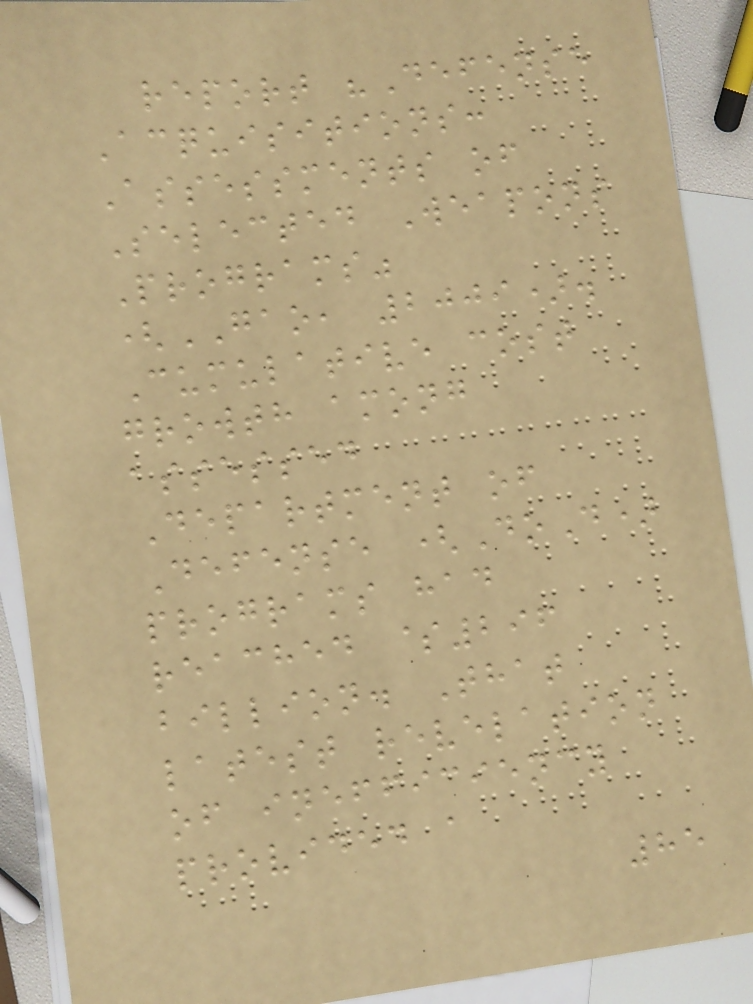report "Defense
Acquisitions:
Assessments of
Selected Weapons
Programs"
(GAO, 2009).
Cumulative cost
growth among
assessed
Department of
Defense (DoD)
programs had
reached $296
billion. That
latest revelation
of inefficiency
provided a
85
